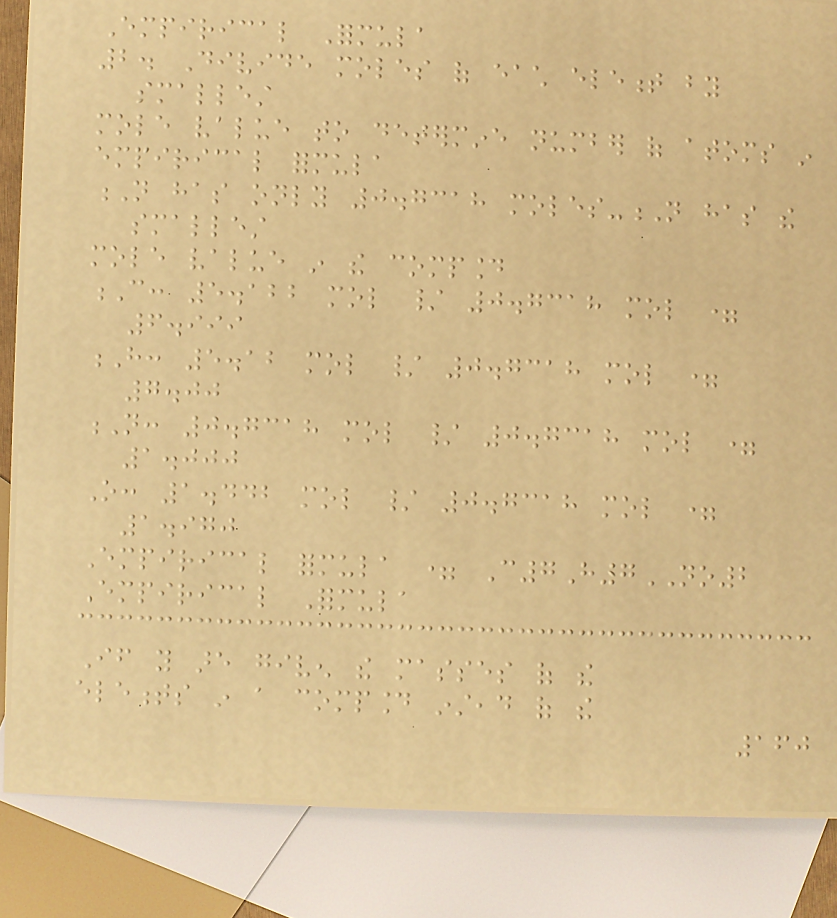Empirical Formula
2. Divide moles of each element by
smallest
mole value to determine number of atoms in
empirical formula
N has only 0.7318 moles-N has the
smallest
mole value in the compound
C: 5.122 mol / 0.7318 mol =
6.999
H: 5.12 mol / 0.7318 mol =
7.00
N: 0.7318 mol / 0.7318 mol =
1.000
O: 1.442 mol / 0.7318 mol =
1.970
Empirical formula = C7H7NO2
Empirical Formula
If you are given the masses of the
elements in a compound instead of the
160
